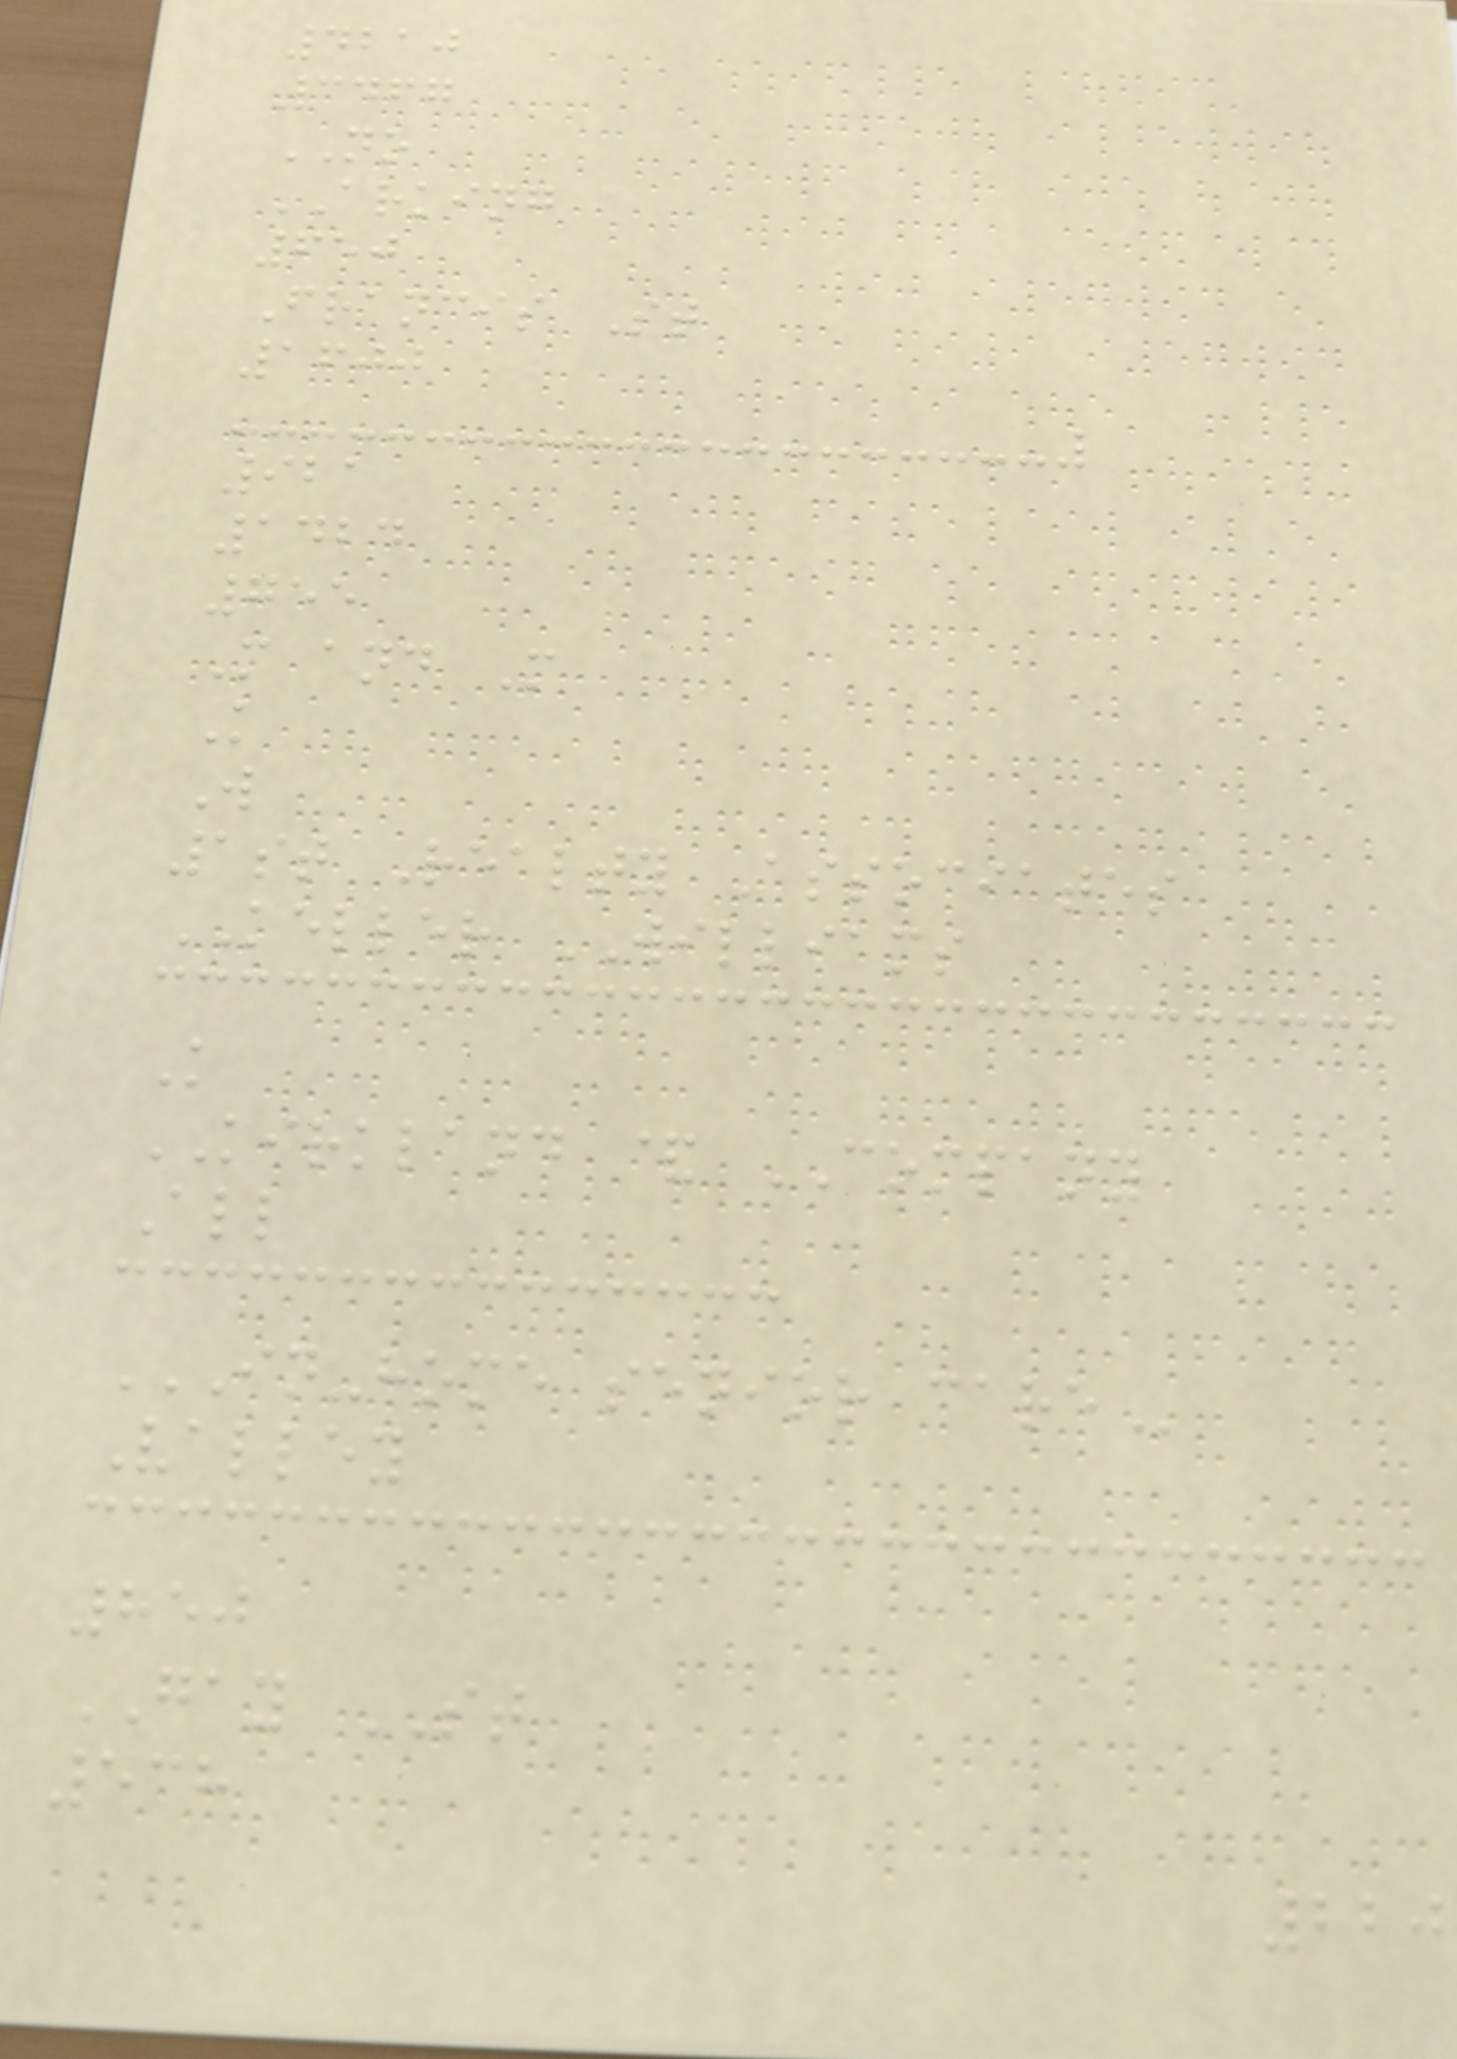4210
3467
NO
ARKING
650
Francis St
1600
921
1424
755
M and M
K
W
1st Realty Associates
KELLER WILLIAMS
K
KIRKLAND & COMPANY
All
IN-HOME SENIOR CARE
Valley
850
GAY ST
538
220
